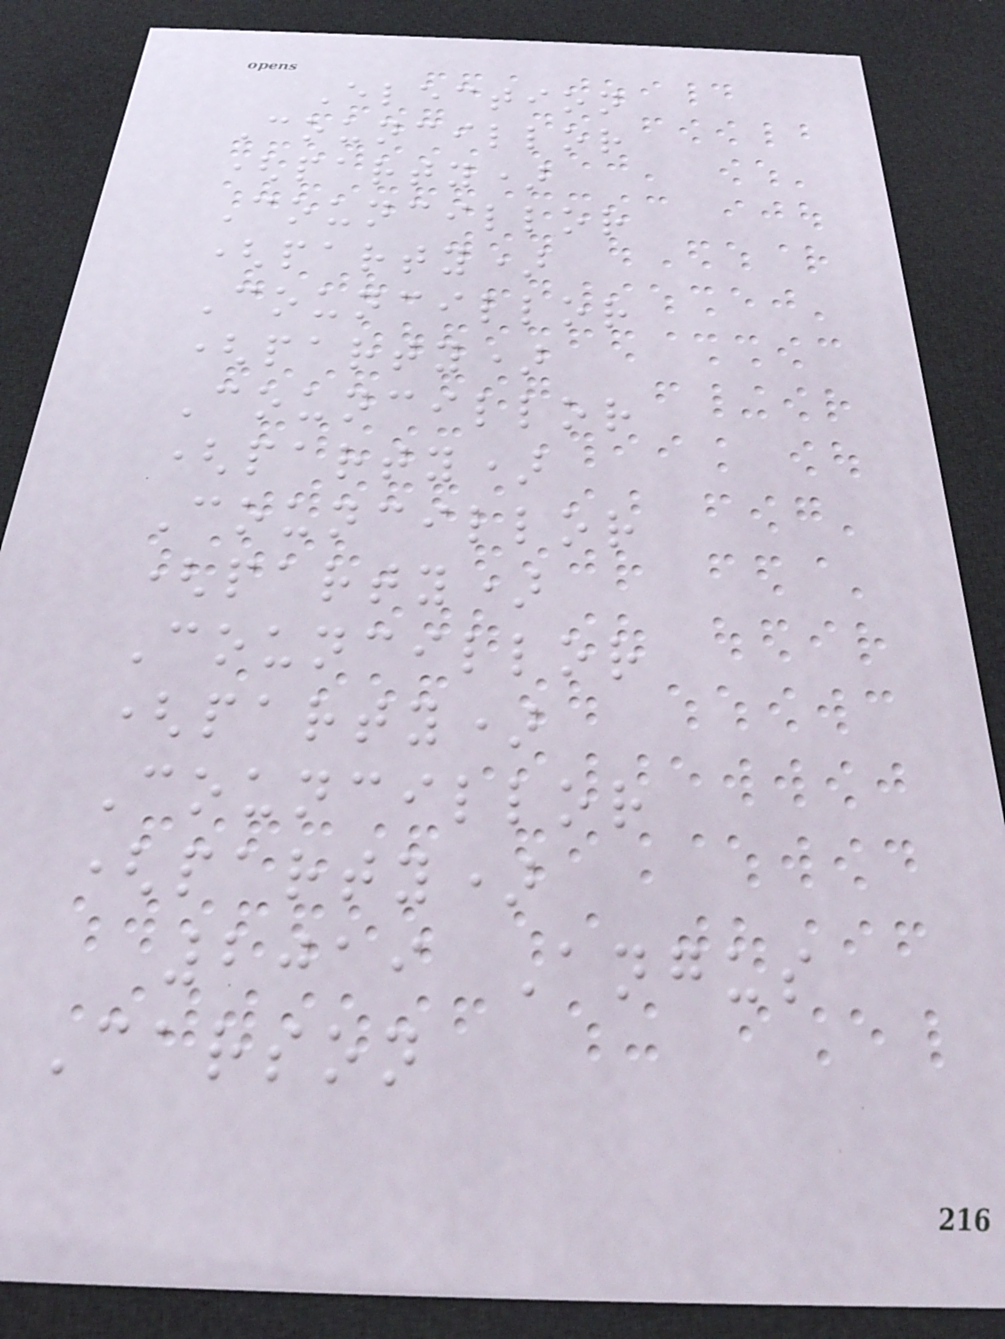Election
Councillor
(party)
Councillor
(party)
Councillor
(party)
Councillor
(party)
Councillor
(party)
Councillor
(party)
Councillor
(party)
2019 Angus
Carson
